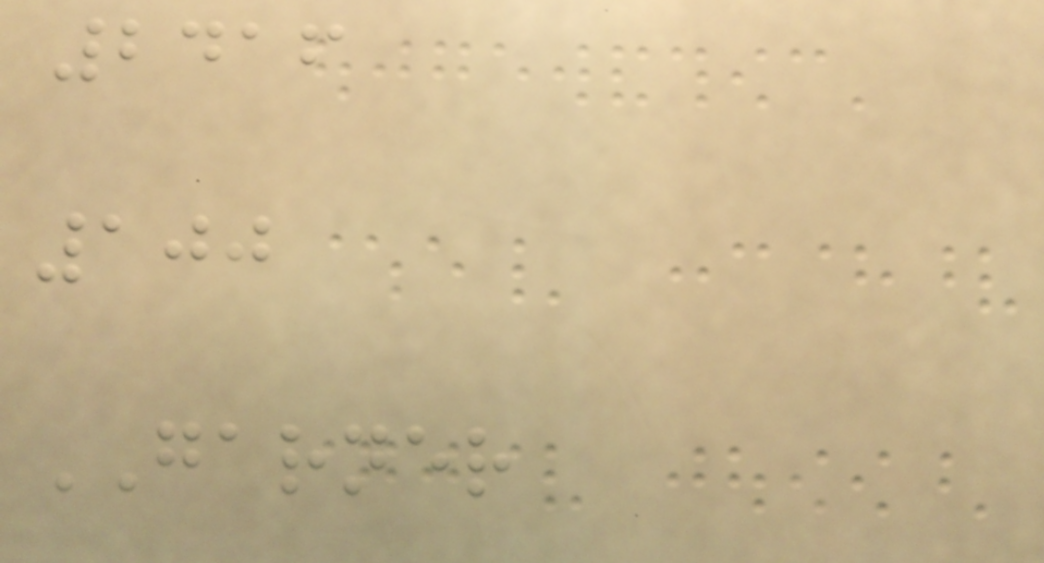2416
100
GARNER
